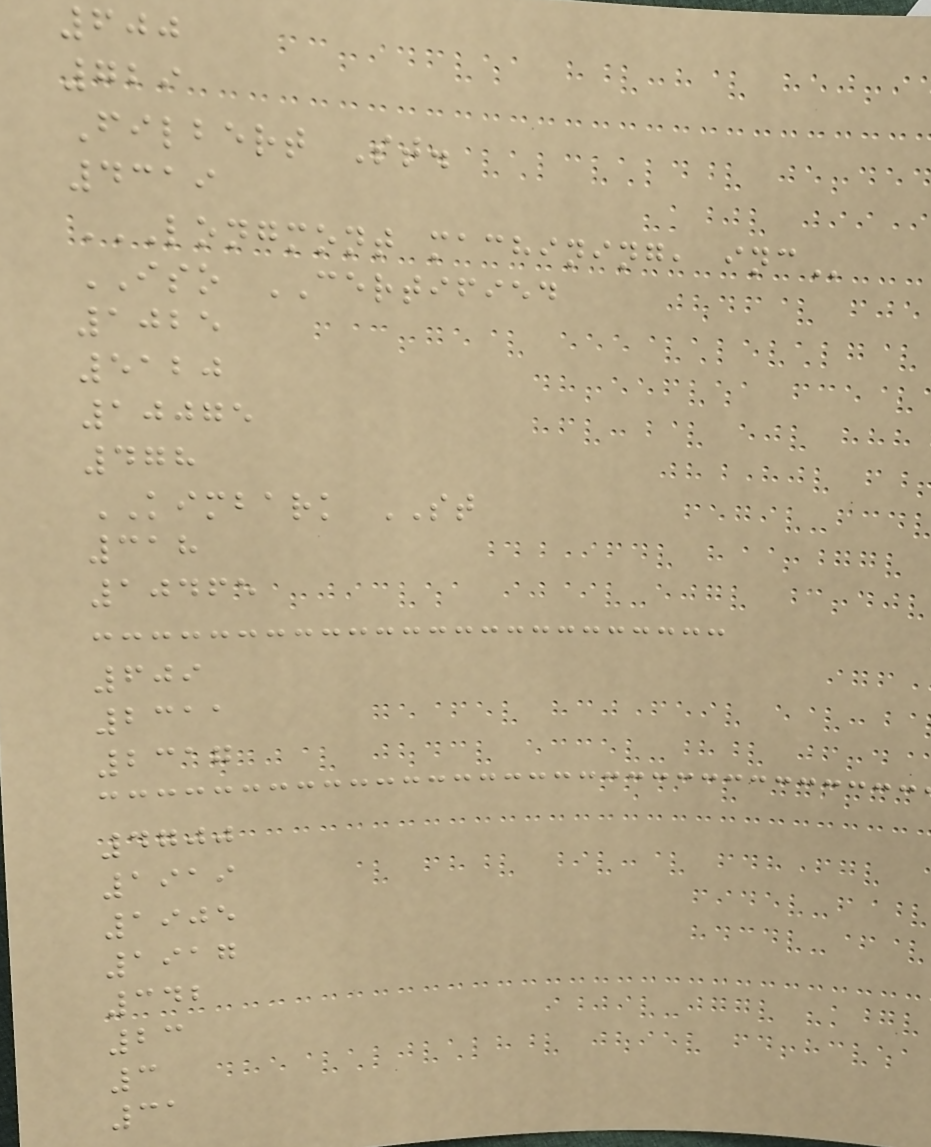600
729
Filbert St.
4319
LONGMONT MACHINING, INC
ISO CERTIFIED
1025
5120
10075
478
KIMBARK ST
318
10465
609
2311
2317
4700
1919
1905
1917
342
23
3
31
